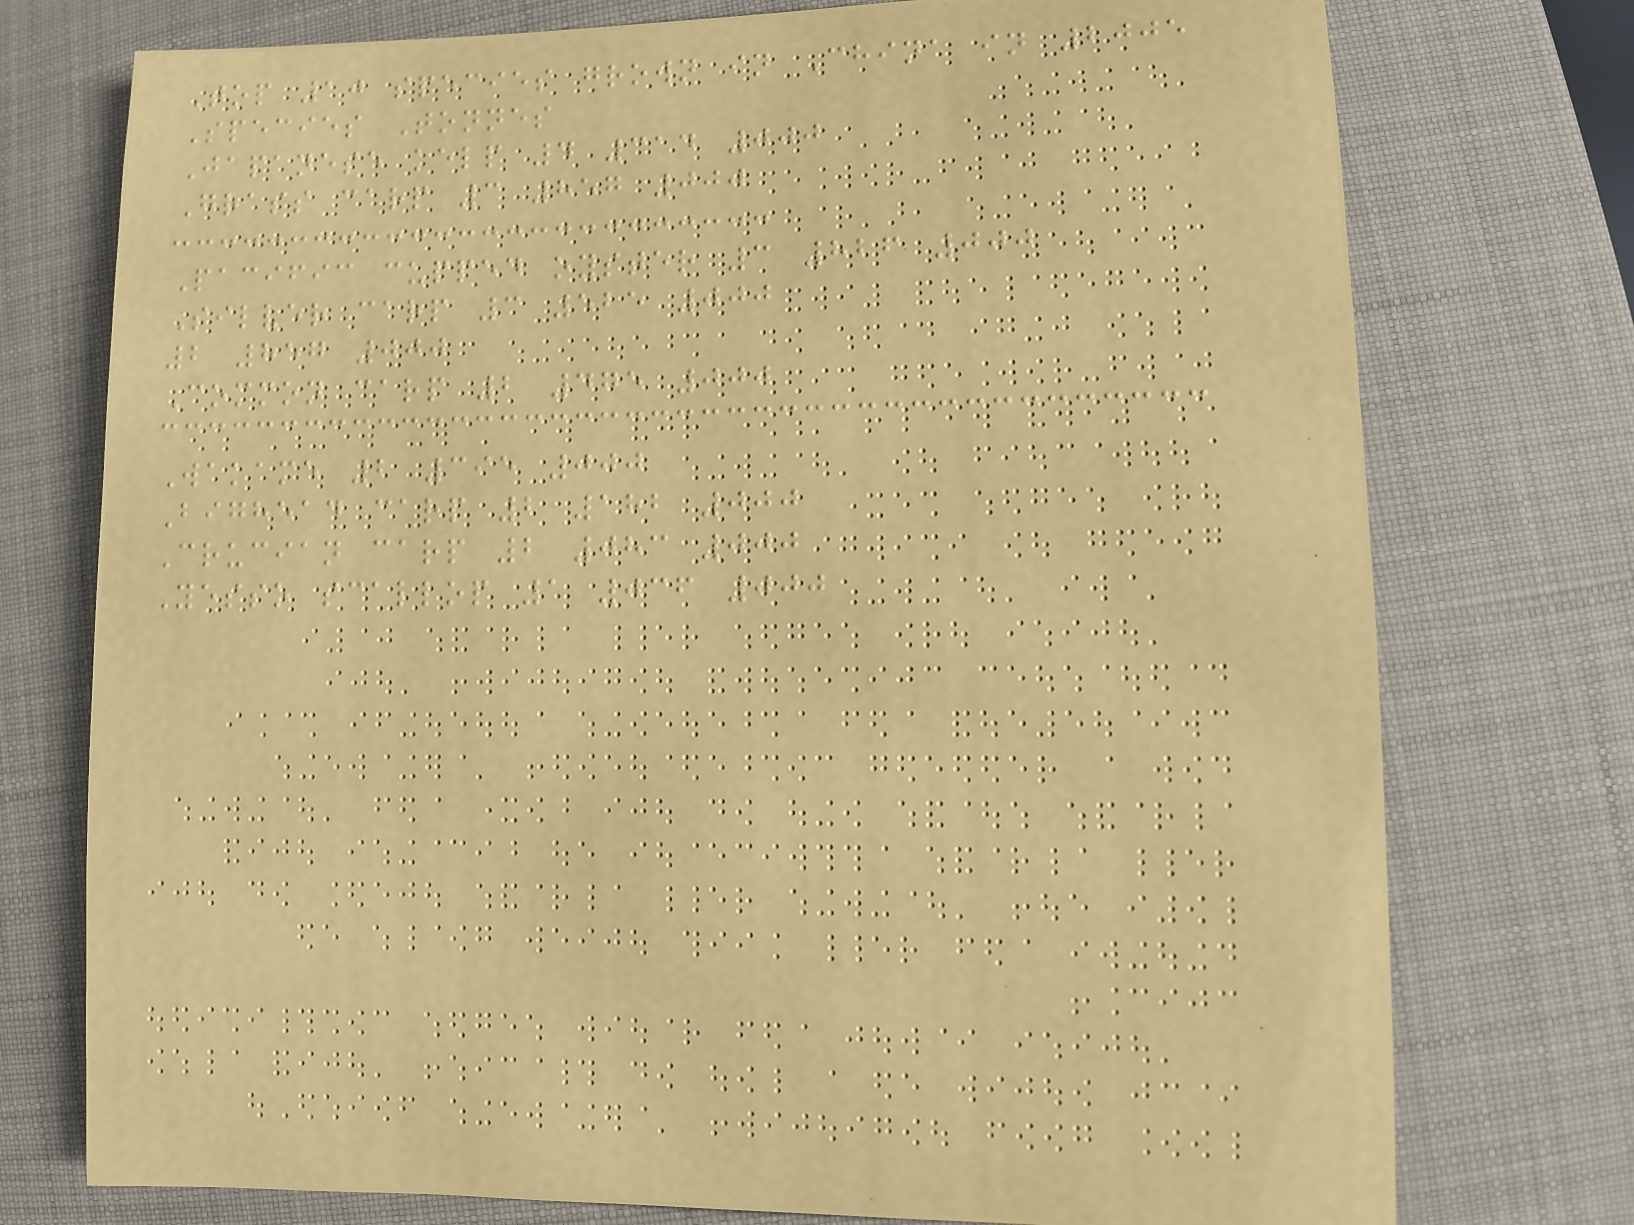Top 10 species grown in China in 2005
Species Tonnes
Japanese kelp 4 314 000
Grass carp 3 857 000
Pacific cupped oyster 3 826 000
Silver carp 3 525 000
2 857 000
Common carp 2 475 000
Wakame 2 395 000
Bighead carp 2 182 000
Crucian carp 2 083 000
Yesso scallop 1 036 000
